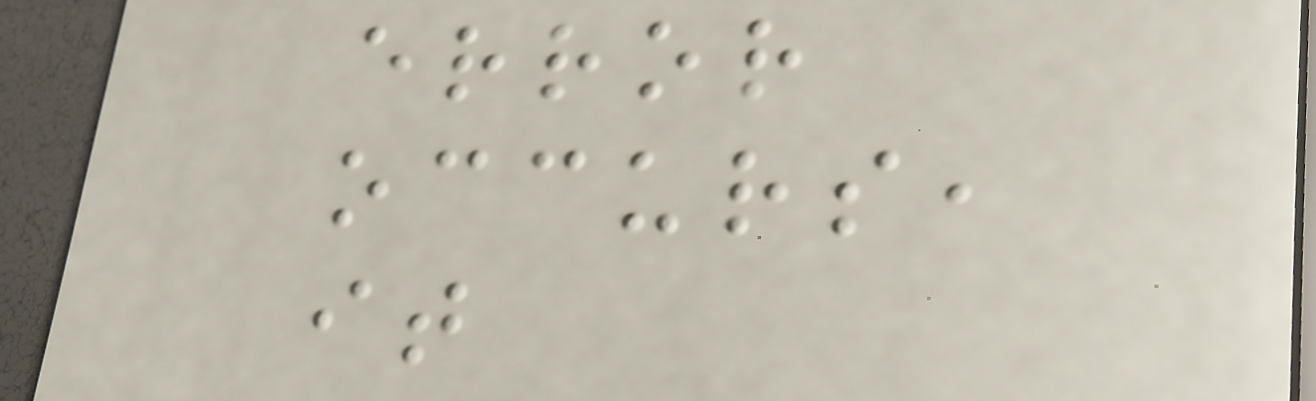error
occurs,
it
